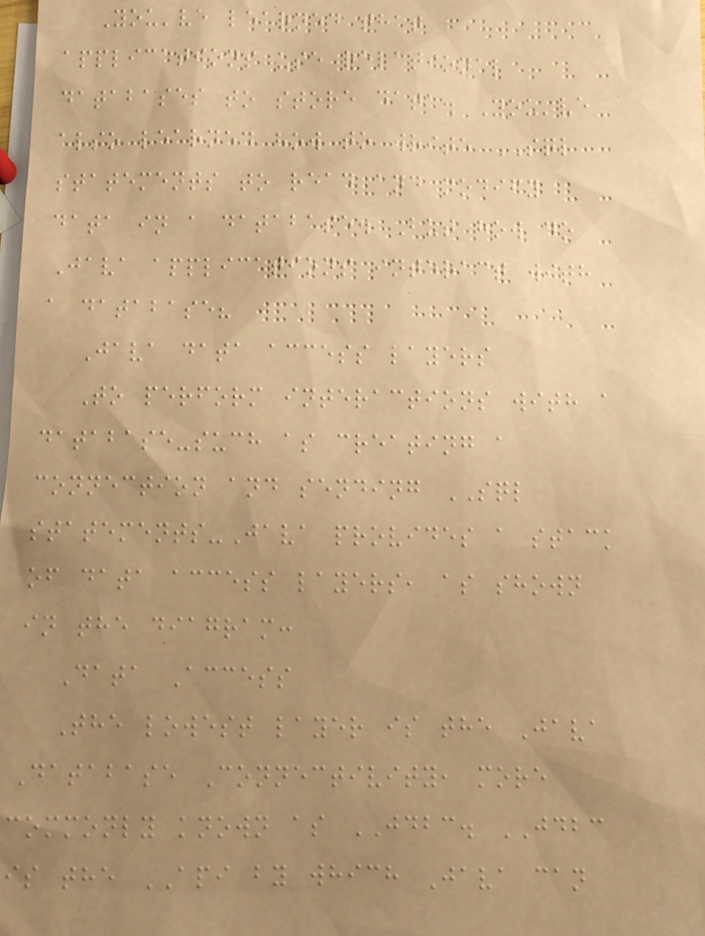You've learned that
applications use relational
databases to store data. You've
also learned how to write SQL
statements to read and modify
data in a database. But how do
Java applications interact with
a database?
Java data access layers
To perform interactions with a
database-such as creating a
connection and sending SQL
statements-Java provides a stack
of data access layers, as shown
in the diagram:
Data Access
The lowest layer is the Java
Database Connectivity, more
commonly known as JDBC. JDBC
is the API by which Java can
